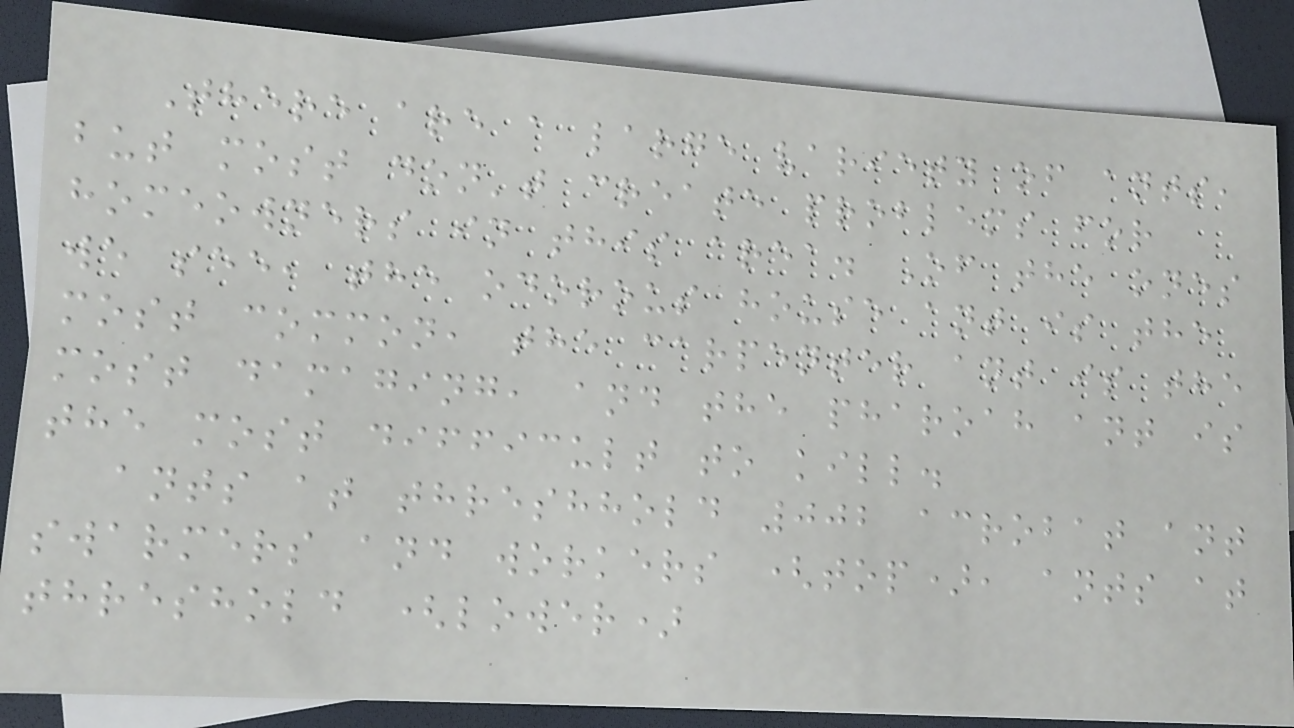There are a large variety of ants,
but most don't create problems for
homeowners in this area. Of the ones
we see, the odorous house ant is the
most common, the carpenter ant is the
most damaging, and the pharoah ant is
the most difficult to kill.
ants at threshhold 002 acrobat ant
swarmers and workers (top), ants at
threshold (lower)
